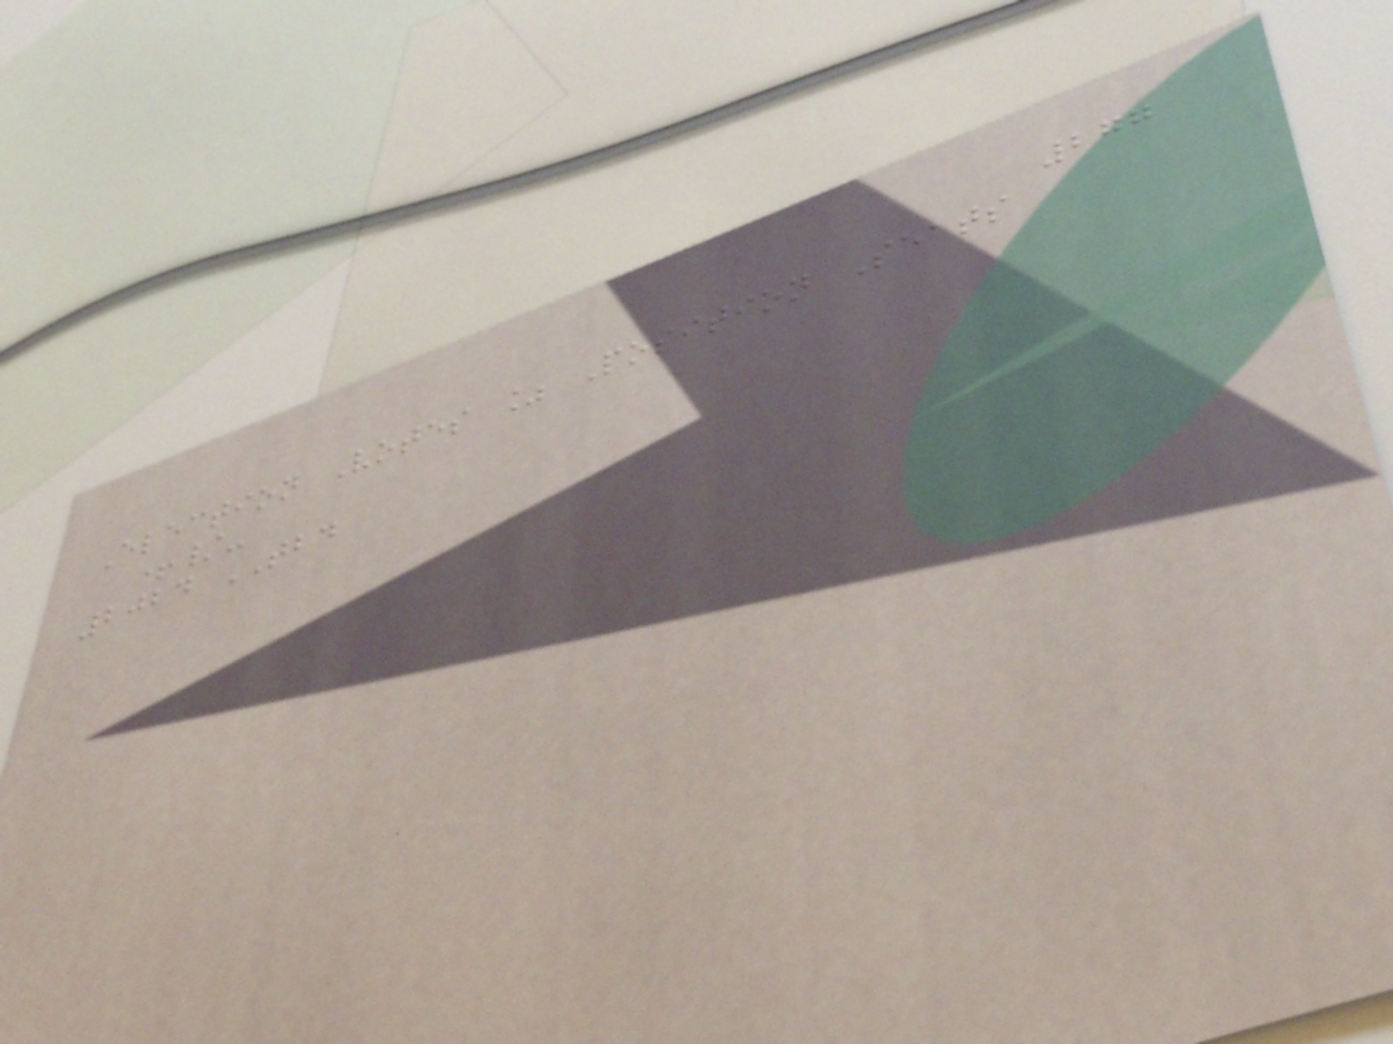277
Election Votes % Position Seats
+/-
2024 TBD
